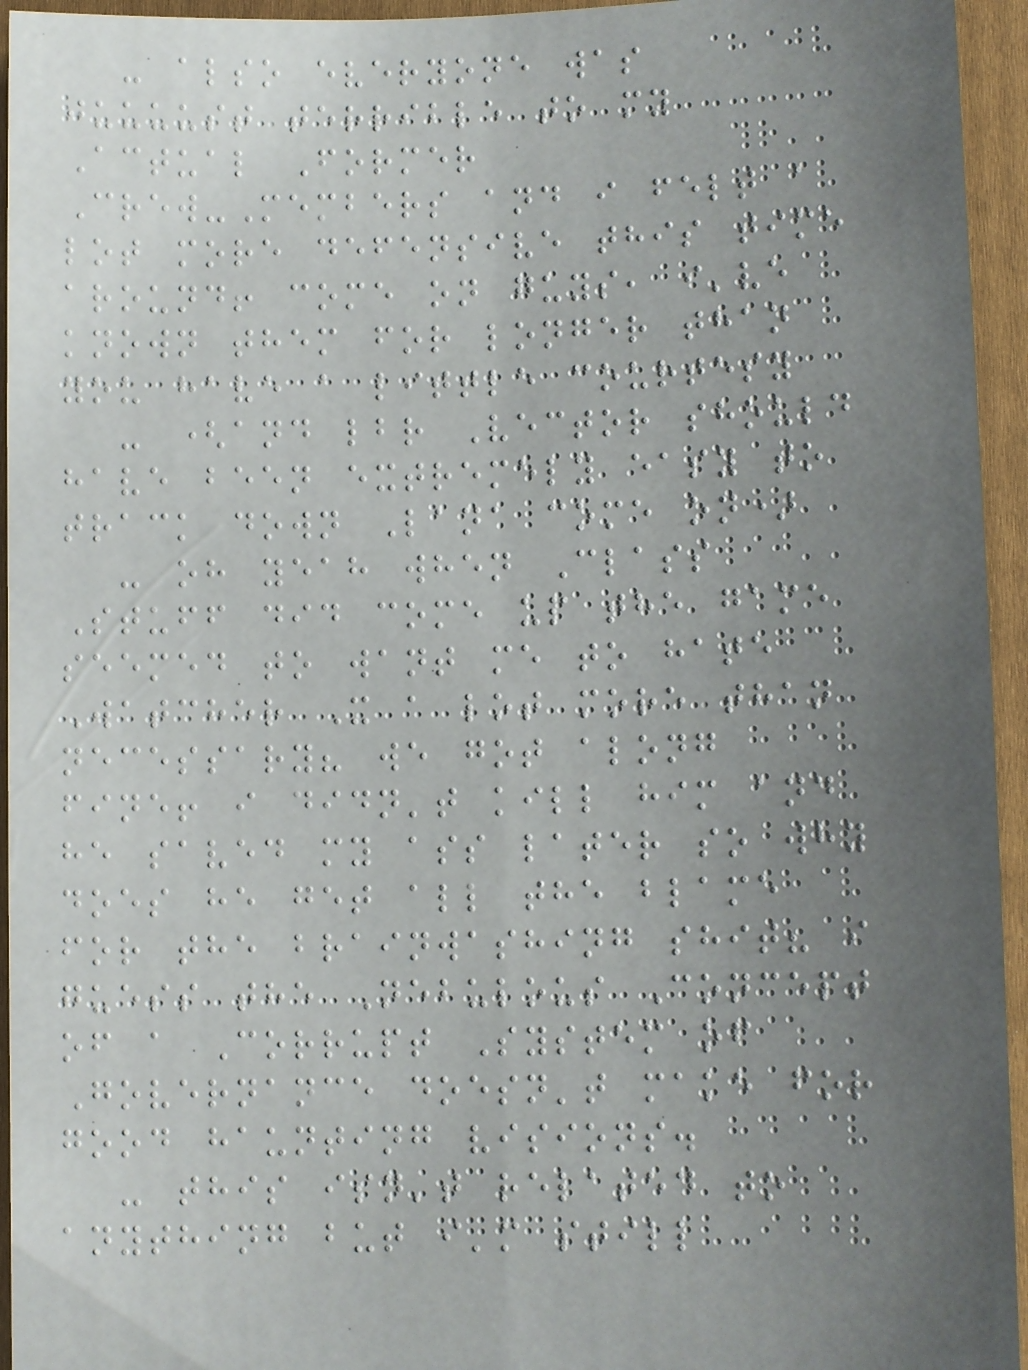- also everyone was
juuuust terrible to my
Actual Former
Crew-Members and i felt a
lot more defensive this time
around! come on guys, i've
known them for longer than
you have a little courtesy
- (and lbr Vector should
have been extremely easy to
track down Lana come on)
- oh yeah when Class
Stuff did come up the game
seemed to want me to hate
Watcher X a lot more than
necessary? we got along
fine! i didn't kill him and
he saved my ass later so why
does he get all the blame
for the brainwashing shit? i
guess the Nebulous Concept
of a Corrupt System of
Governance doesn't make for
good haunting visions.
- this isn't related to
anything but i'm still
